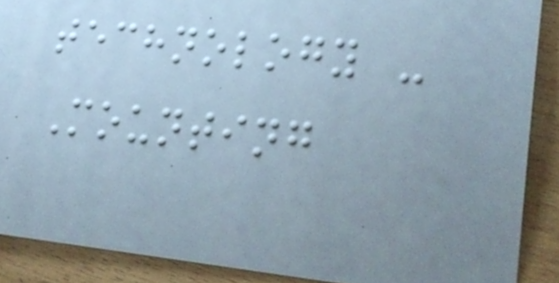technology -
Mounting
